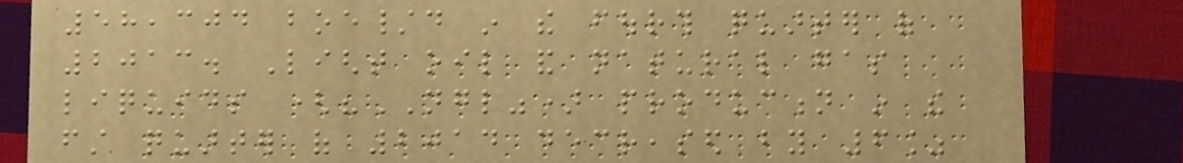58,304 boe/d in the fourth quarter of
2013. Light oil and natural gas
liquids ("NGL") production in the
first quarter of 2014 decreased by 6%
